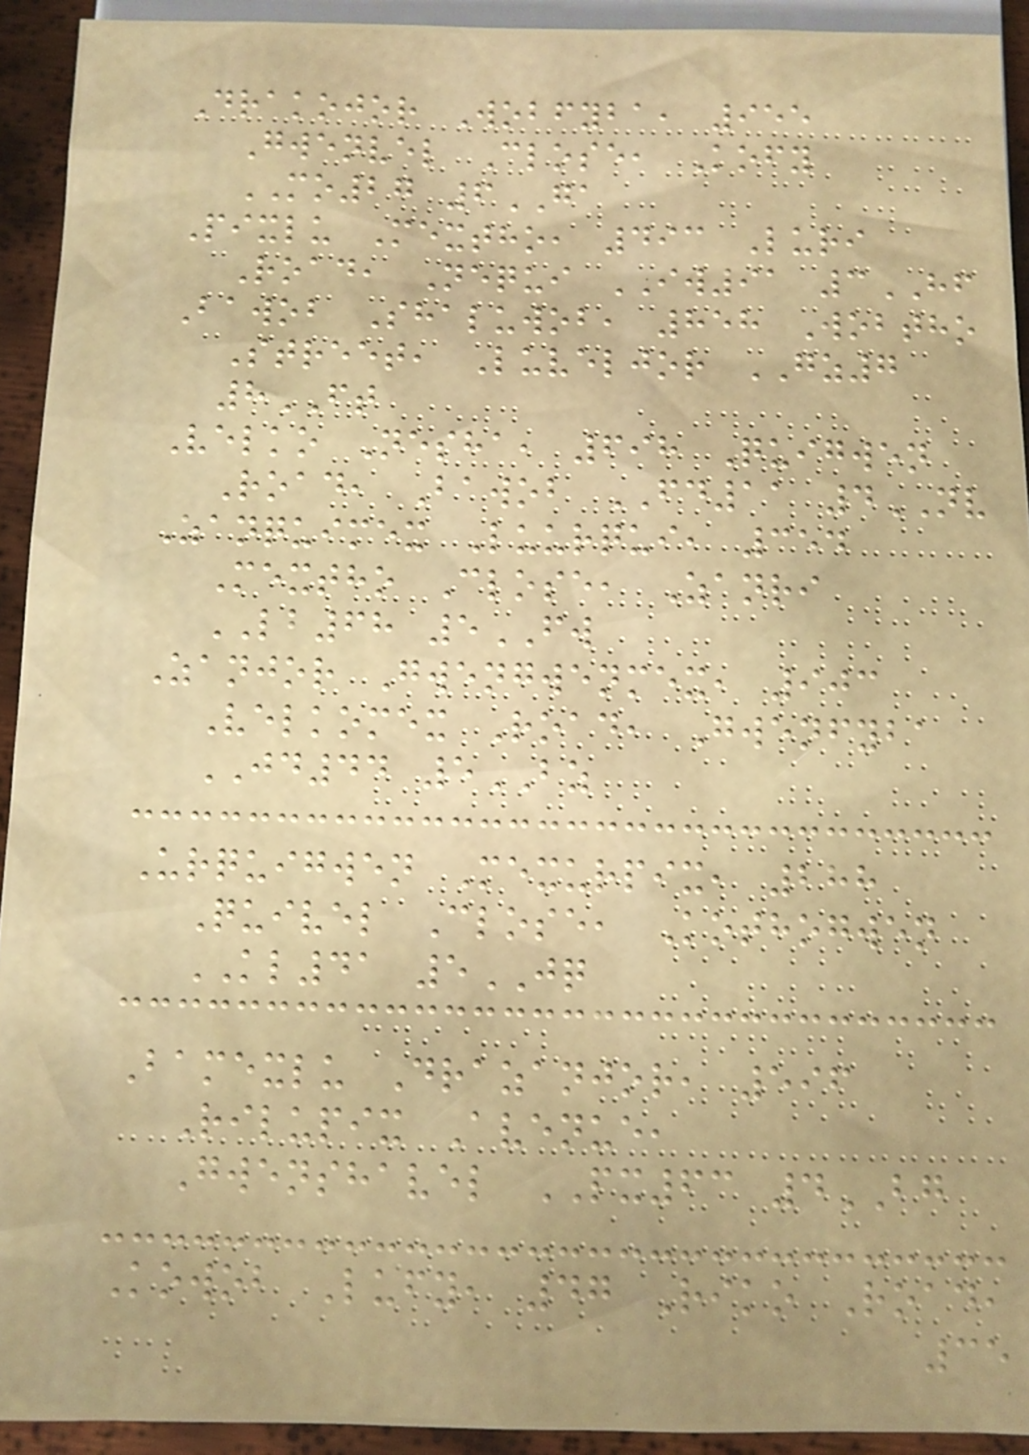Drakojor Wobfyba, 955
Gwenvel Close, Kofy
MO27 6GA
Pixlu Mextho, 493 Luri
Road, Nequi IW91 3HF
Bawob Shaluwob, 858 Wobtho
Street, Luveljor GZ7
8FT
Velko Nesha, 698 Quigwen
Road, Bawob FD11 4NV
Zanquimex Luurqui, 354
Mextho Close, Zanri
LB68 5FW
Zanjor Gwengwenmex, 903
Velkomex Road, Gwenfyba
JD44 5BZ
Urquigwen Mexurpix, 288
Quivel Close, Kothogwen
KL41 5JQ
Bamexlu Drazanjor, 596
Rilupix Avenue,
Gwenshavel PX63 4BG
Kowob Lufy, 47 Riko Road,
35
